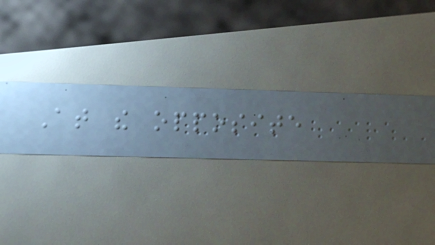At the opposite
